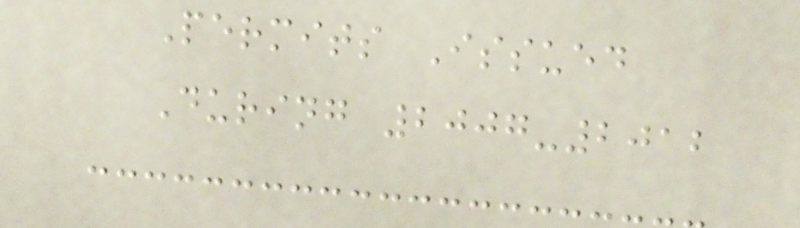Permits Issued
During 2007-2012
